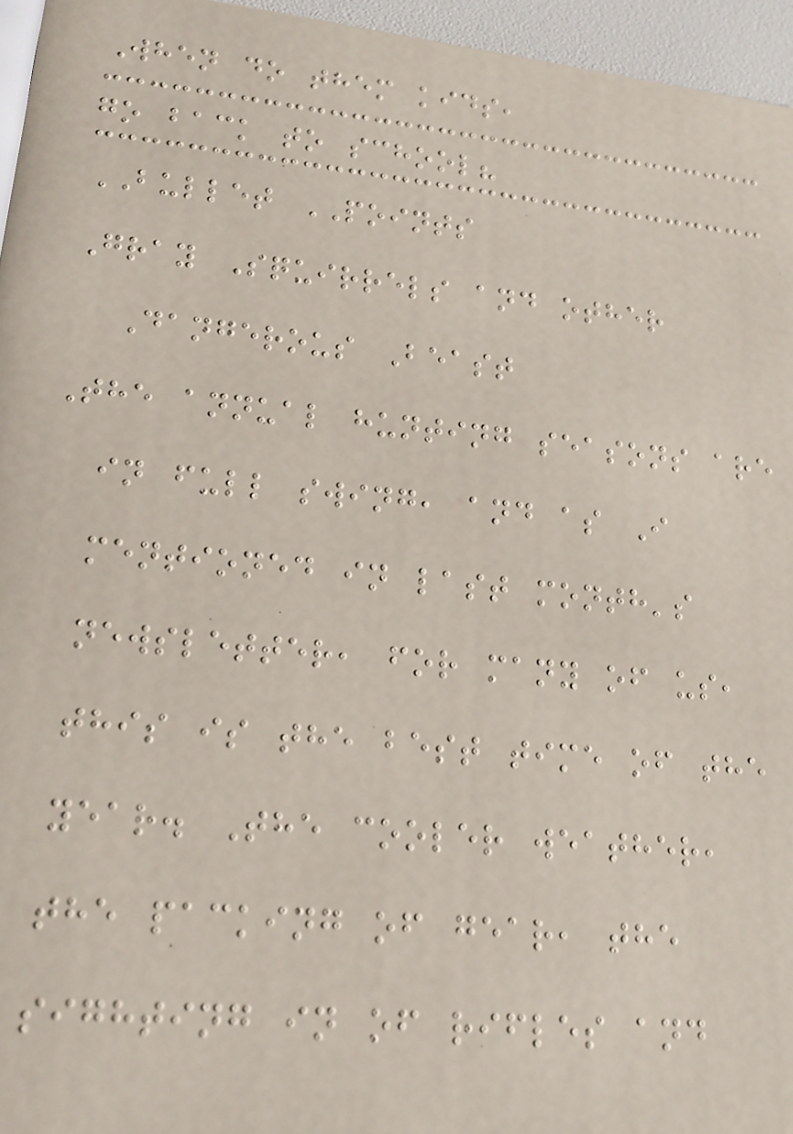When do them kids,
go back to school?
BULLET POINTS
Gray Squirrels and other
Dangerous Beast
The annual hunting seasons are
in full swing, and as I
mentioned in last month's
newsletter, for many of us,
this is the best time of the
year. The cooler weather,
the packing of gear, the
sighting in of rifles and
